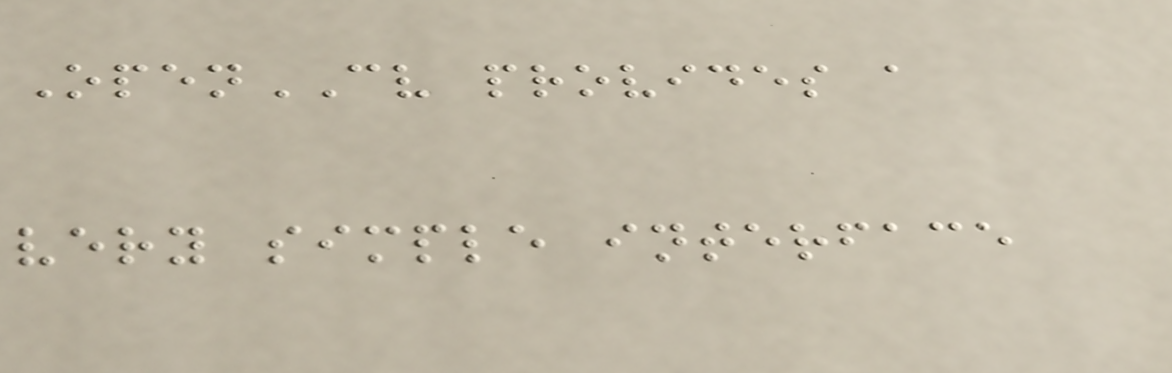OpenCV provides a
very simple interface
